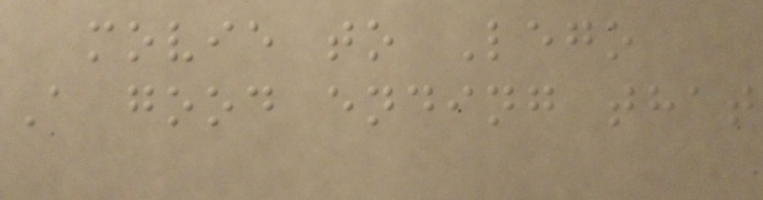movie to Lego
A good ending that
